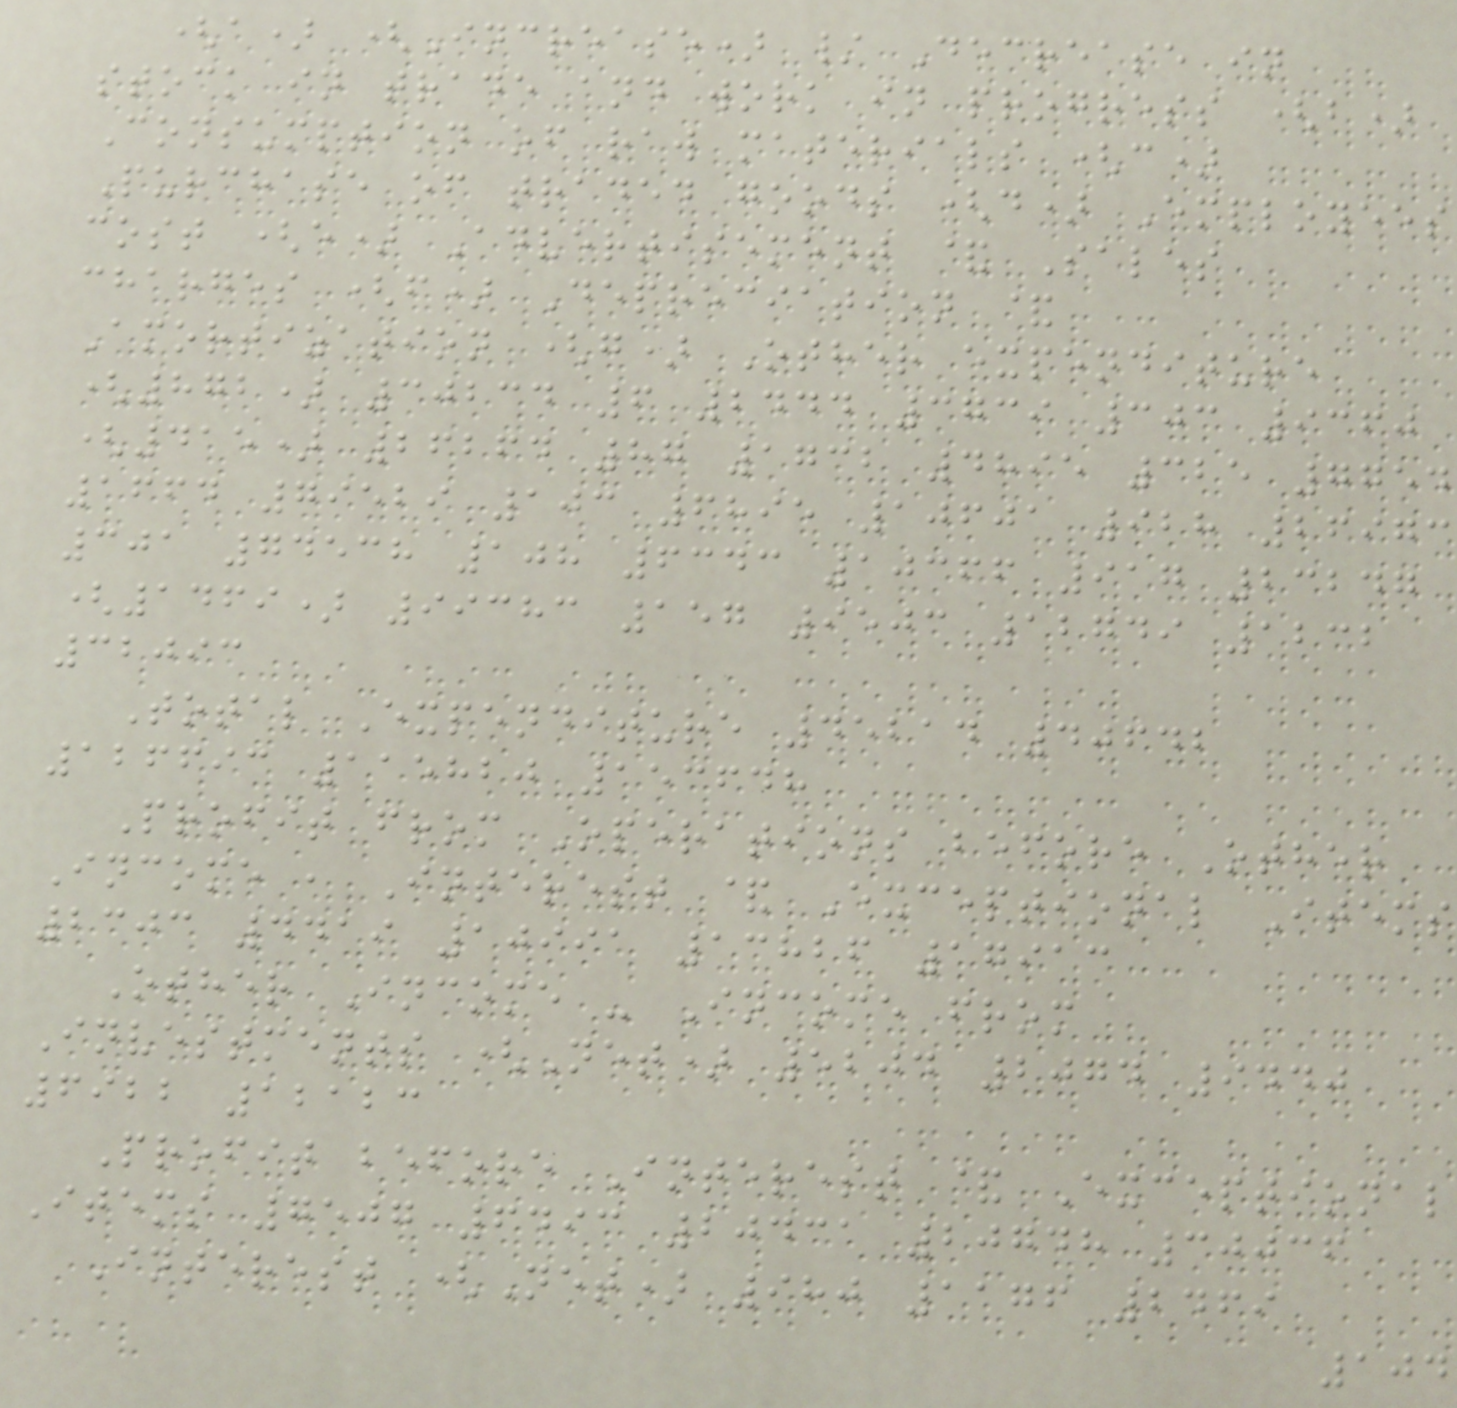(a) (Increase) / Decrease in
stock in trade and work in progress (b)
Consumption of raw materials (c)
Purchase of traded goods (d) Employees
cost (e) Advertisement & Sales
charges (f) Depreciation &
Amortization (g) Other expenditure
(872) 30234 6 2444 3739 303 9360
(415) 26264 87 1732 4895 325 7754
1664 79529 103 6895 10601 928 26973
301 74538 108 6343 10366 917 23247
(1469) 99383 157 9503 12749 1232
32093
Total Expenditure 45214 40642
126693 115820 153648
Profit from Operations before Other
Income , Interest & Exceptional Items
2303 4419 10991 13826 17913
Other Income - Income from
Investments (Net) 5204 2074 9440
6922 12123
Profit before Interest & Exceptional
Items 7507 6493 20431 20748 30036
Interest (Net) 980 1176 2469
104
